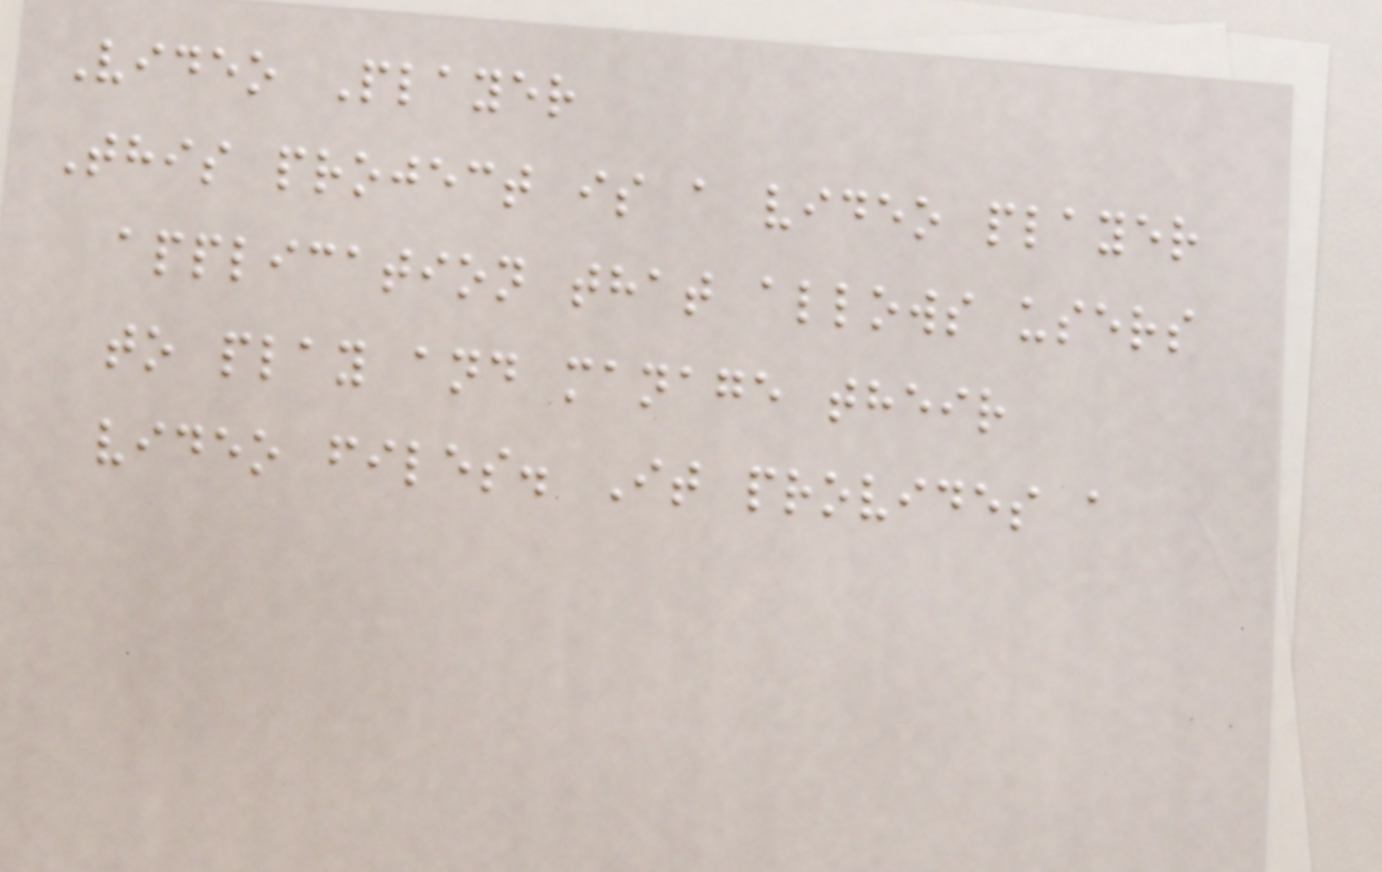Video Player
This project is a video player
application that allows users
to play and manage their
video files. It provides a
